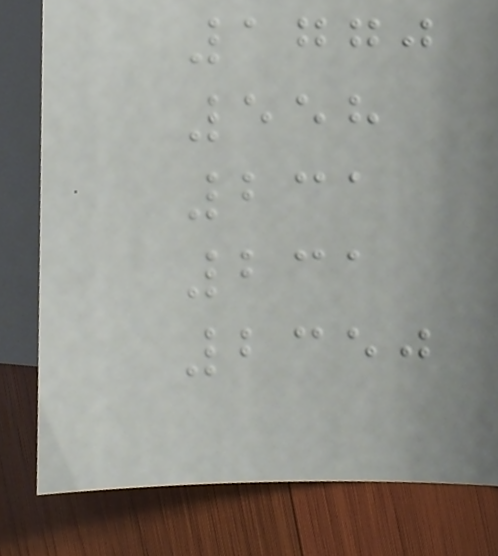1770
558
231
231
2350
